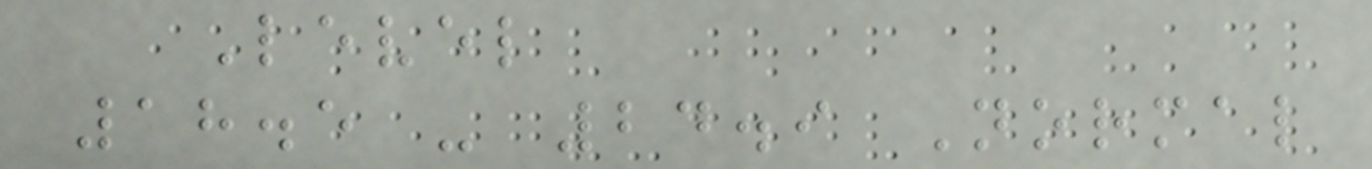Level
18.5 - 24.9 Normal
